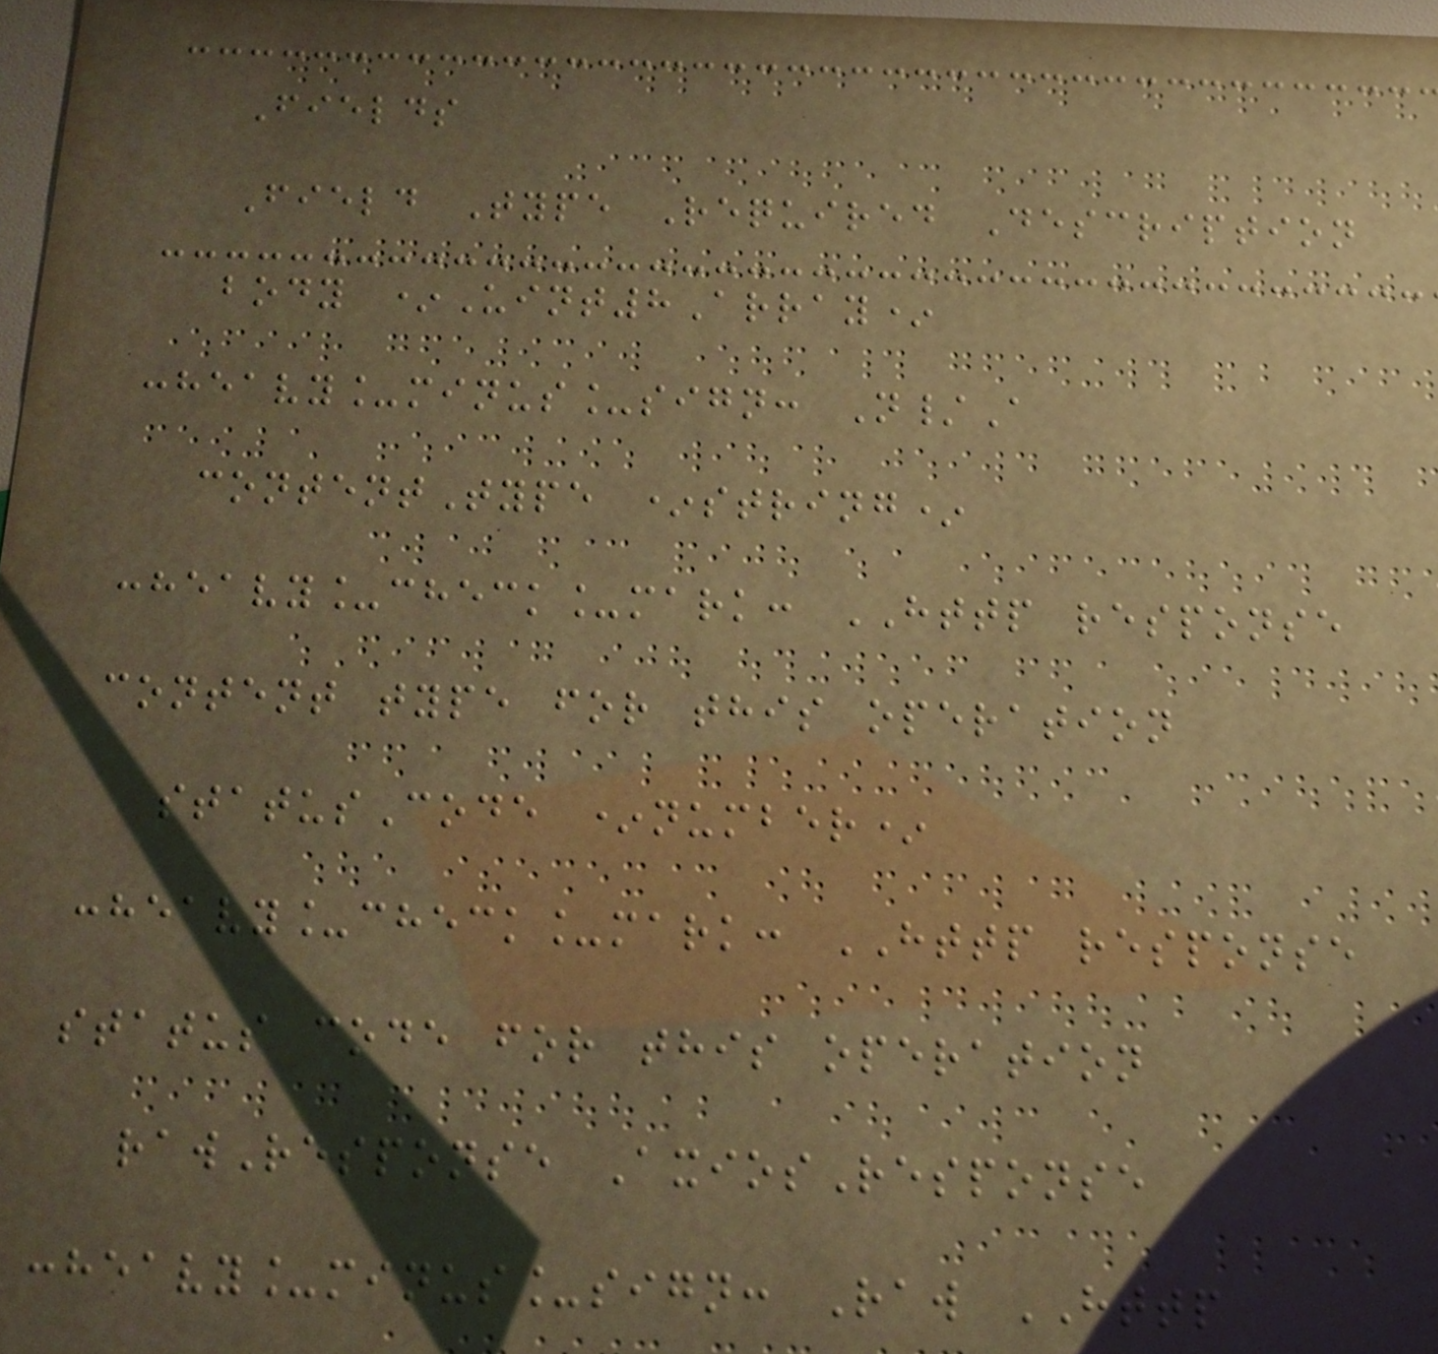Fields
Field Type Required Description
body *Uint8Array*
:heavy_minus_sign: N/A
contentType *string*
:heavy_check_mark: HTTP response
content type for this operation
statusCode *number*
:heavy_check_mark: HTTP response
status code for this operation
rawResponse AxiosResponse
:heavy_minus_sign: Raw HTTP
